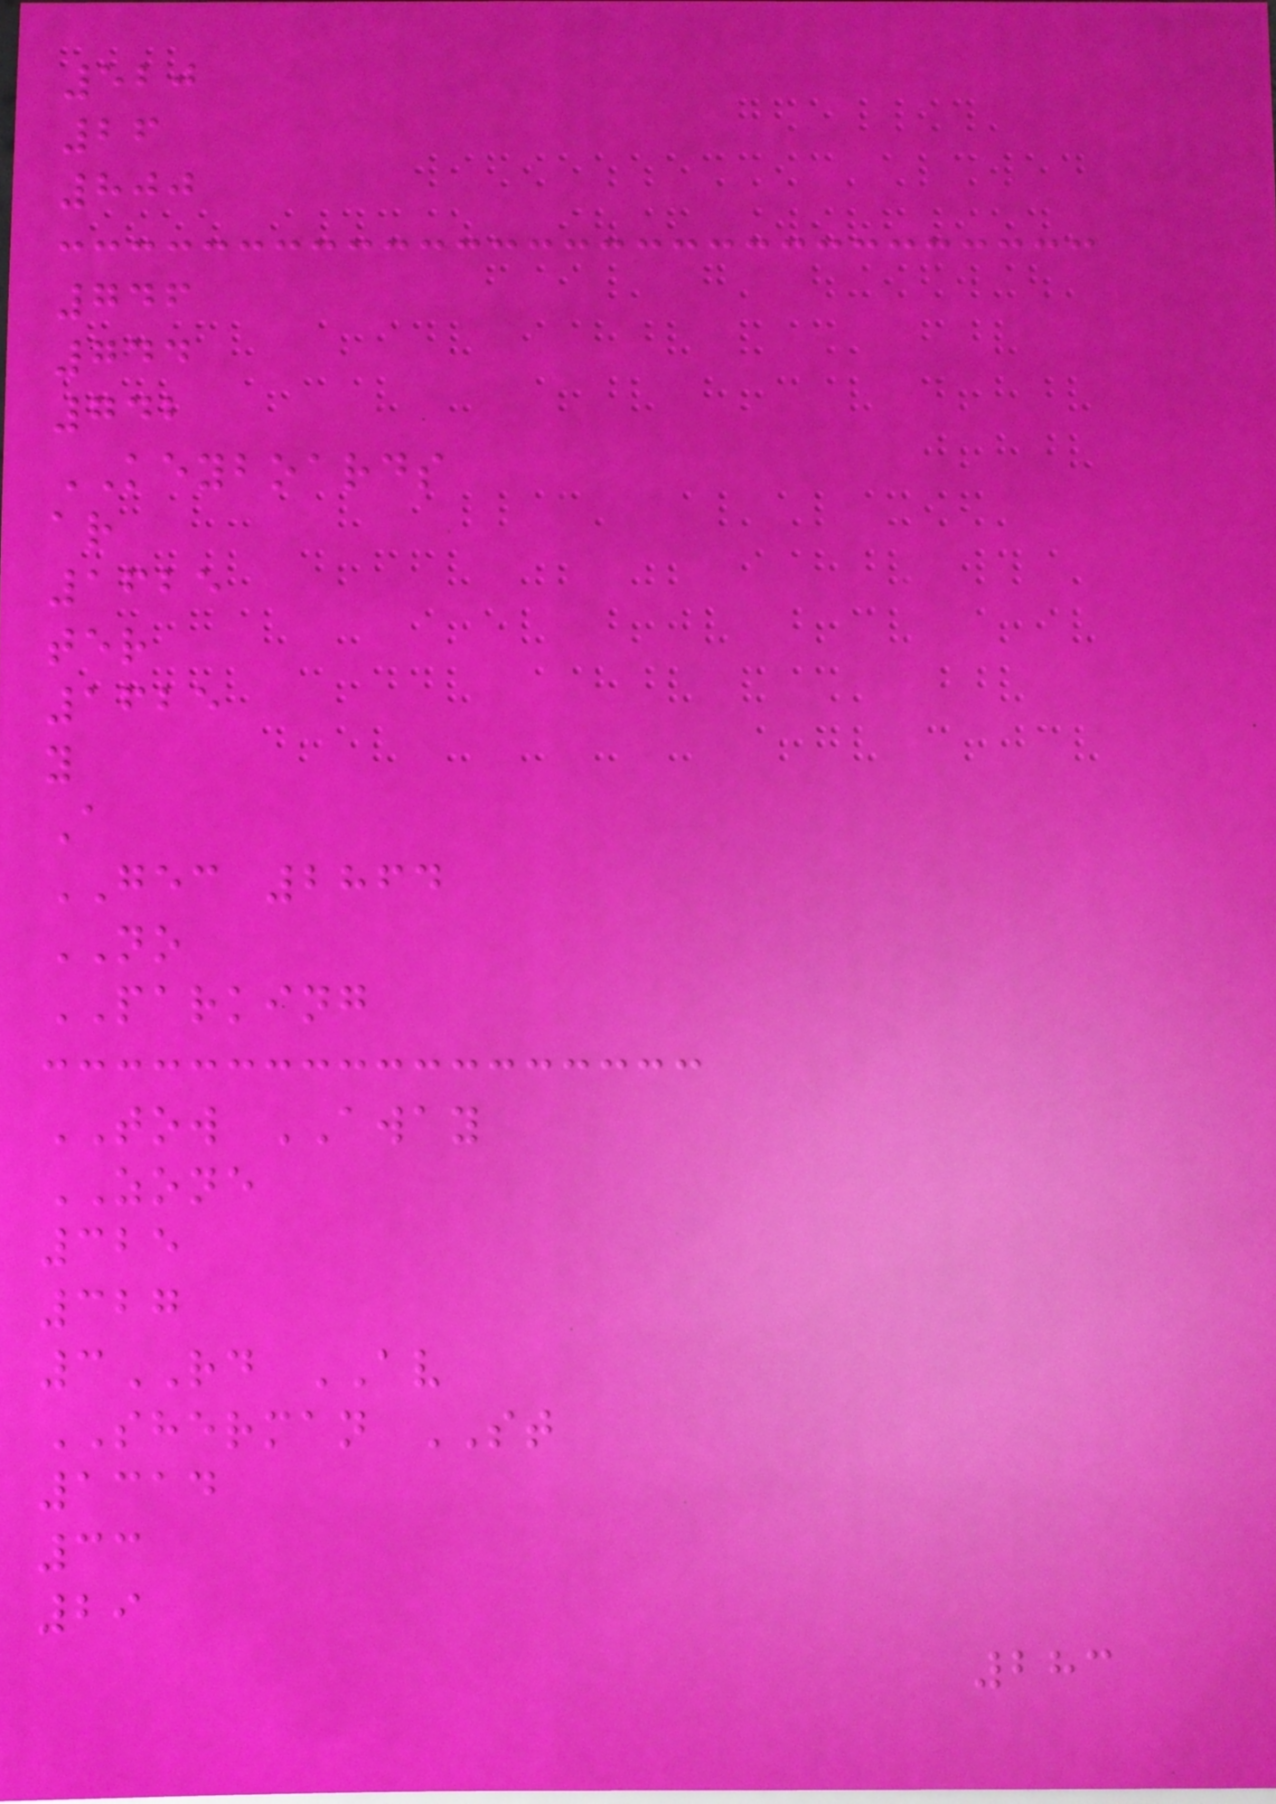520
26
800
746
744
742
KEYBOARDS
ar
1625
ter
1625
y
A
GEC 2864
NO
PARKING
TOW AWAY
ZONE
325
327
3RD AV
SHERMAN ST
1314
33
29
283
